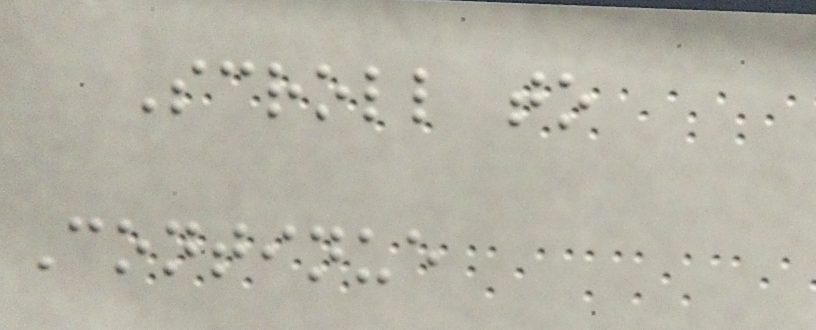Scroll to
Continue
